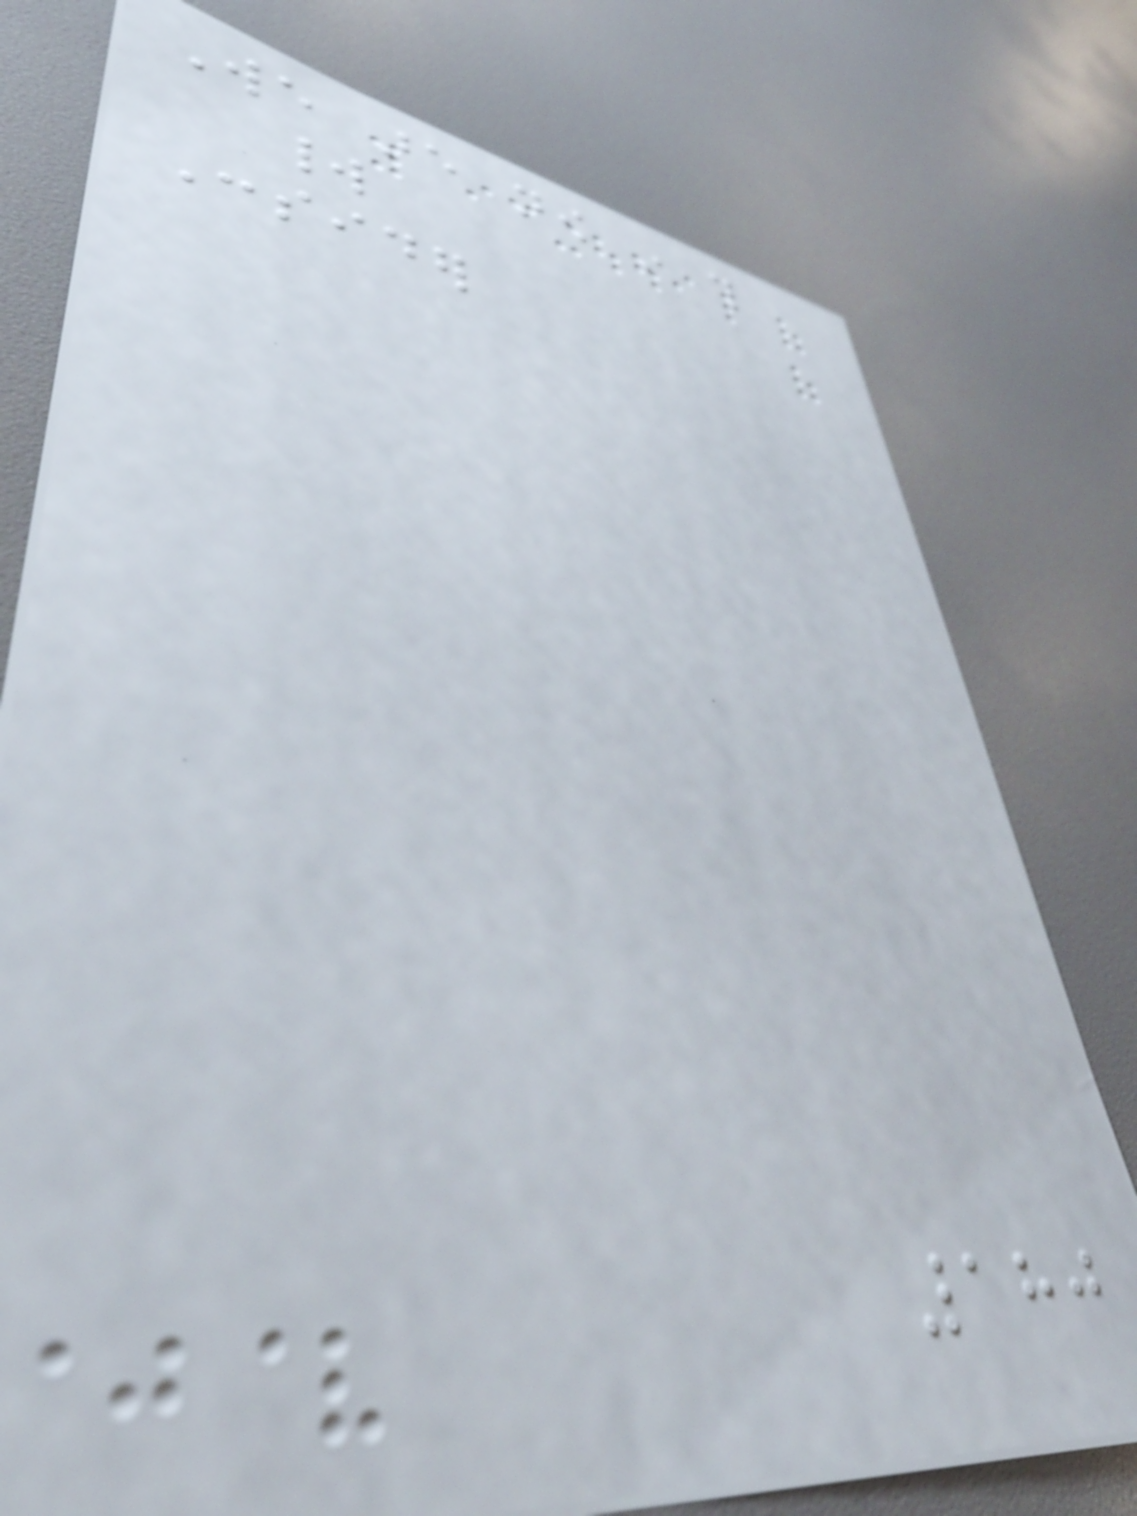We are now in this
world
Consider
180
